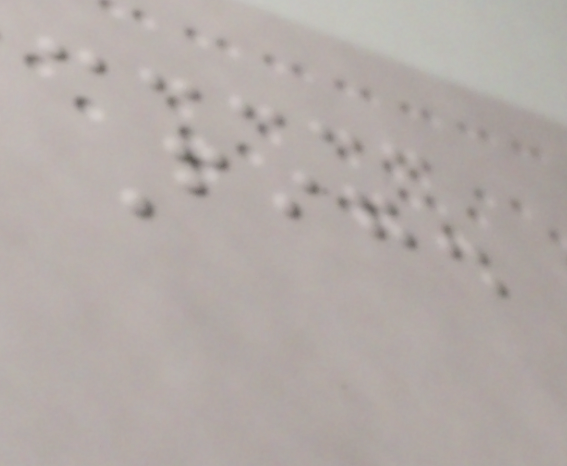Fig.
